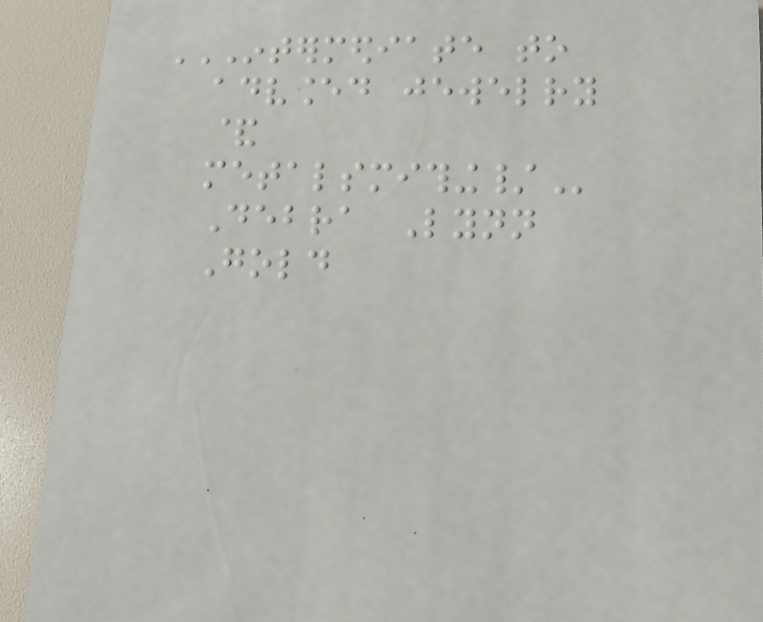INTERMEDIATE TO
ADVANCED JEWELRY
&
METALSMITHING/
Debra Lynn
Gold
